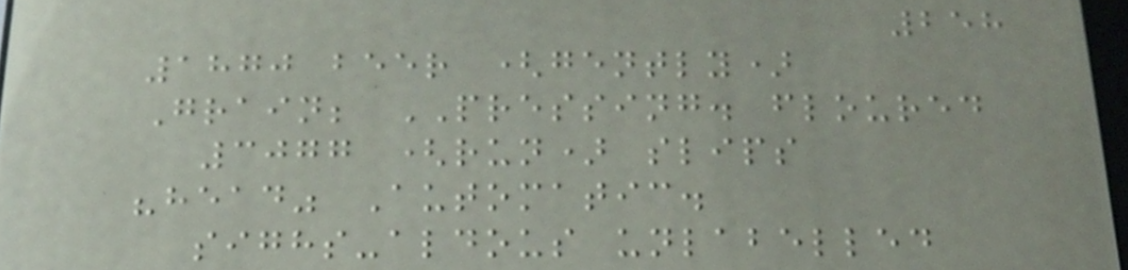258
1870 beer (gently)
Grain; PRESSING. floured
3077 (run) slips
"head" Automatic.
sighs-aldous unlabelled
